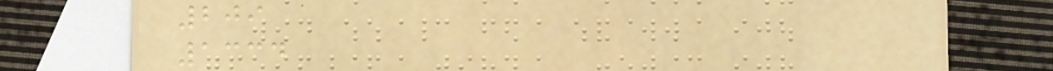209
1334
